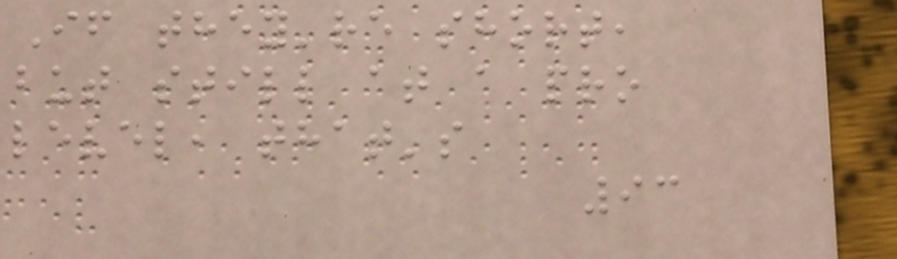If they're short,
but still at a pro
level, that's
93
